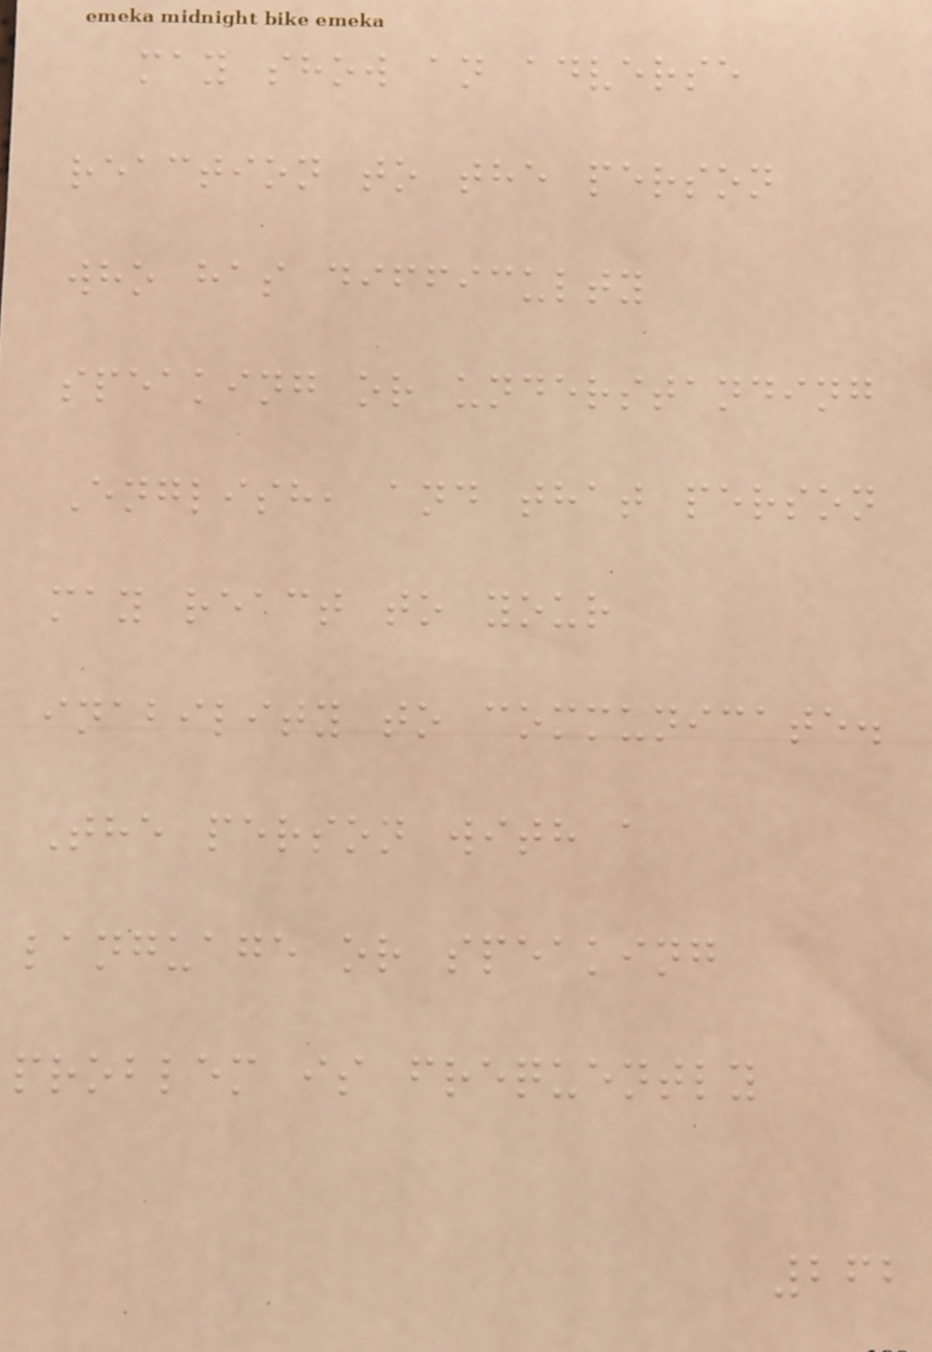may show an adverse
reaction to the person
who has difficulty
speaking or understanding
English, and that person
may react to your
inability to communicate.
The person with a
language or speaking
problem is frequently
262
